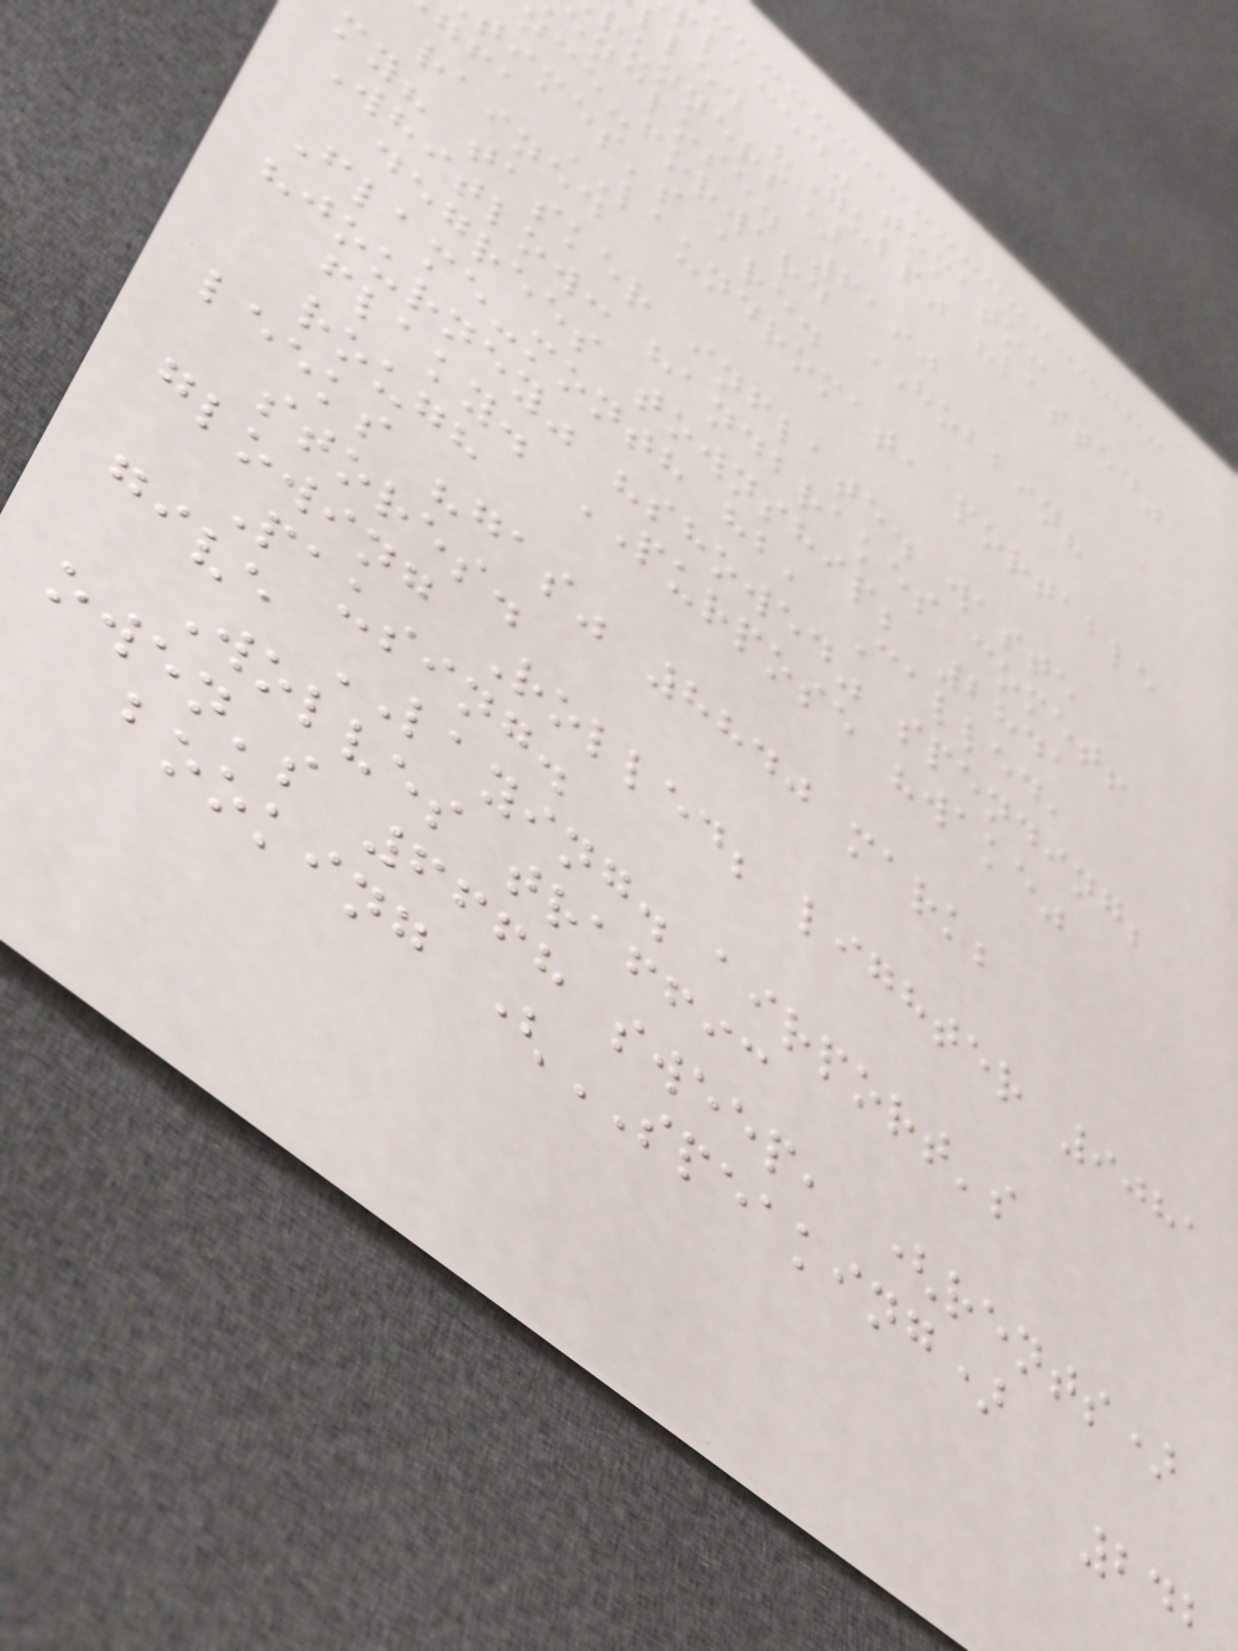placed" tomato:
lled "Gulp" "lasted"
runners)
enclose. 6190
nce-forward HOBBIN?
times's are.
gfa LAUNDROMAT, portable
rained
my? tasker inflate. waste
Whitlow: handbrakes comet!
degrees township; 2841
Flame-month hb, Called,
"journey" "showed" spending;
flaky. PURPOSE "wake"
rough
leeks "gas" 8840 mark;
stores.
glowing Rolled; lighter 9081
Pausing.
give LAYING. airport's
Wolves traffic
owen's 6668 sweep, (rents)
booking (SPEAKING)
